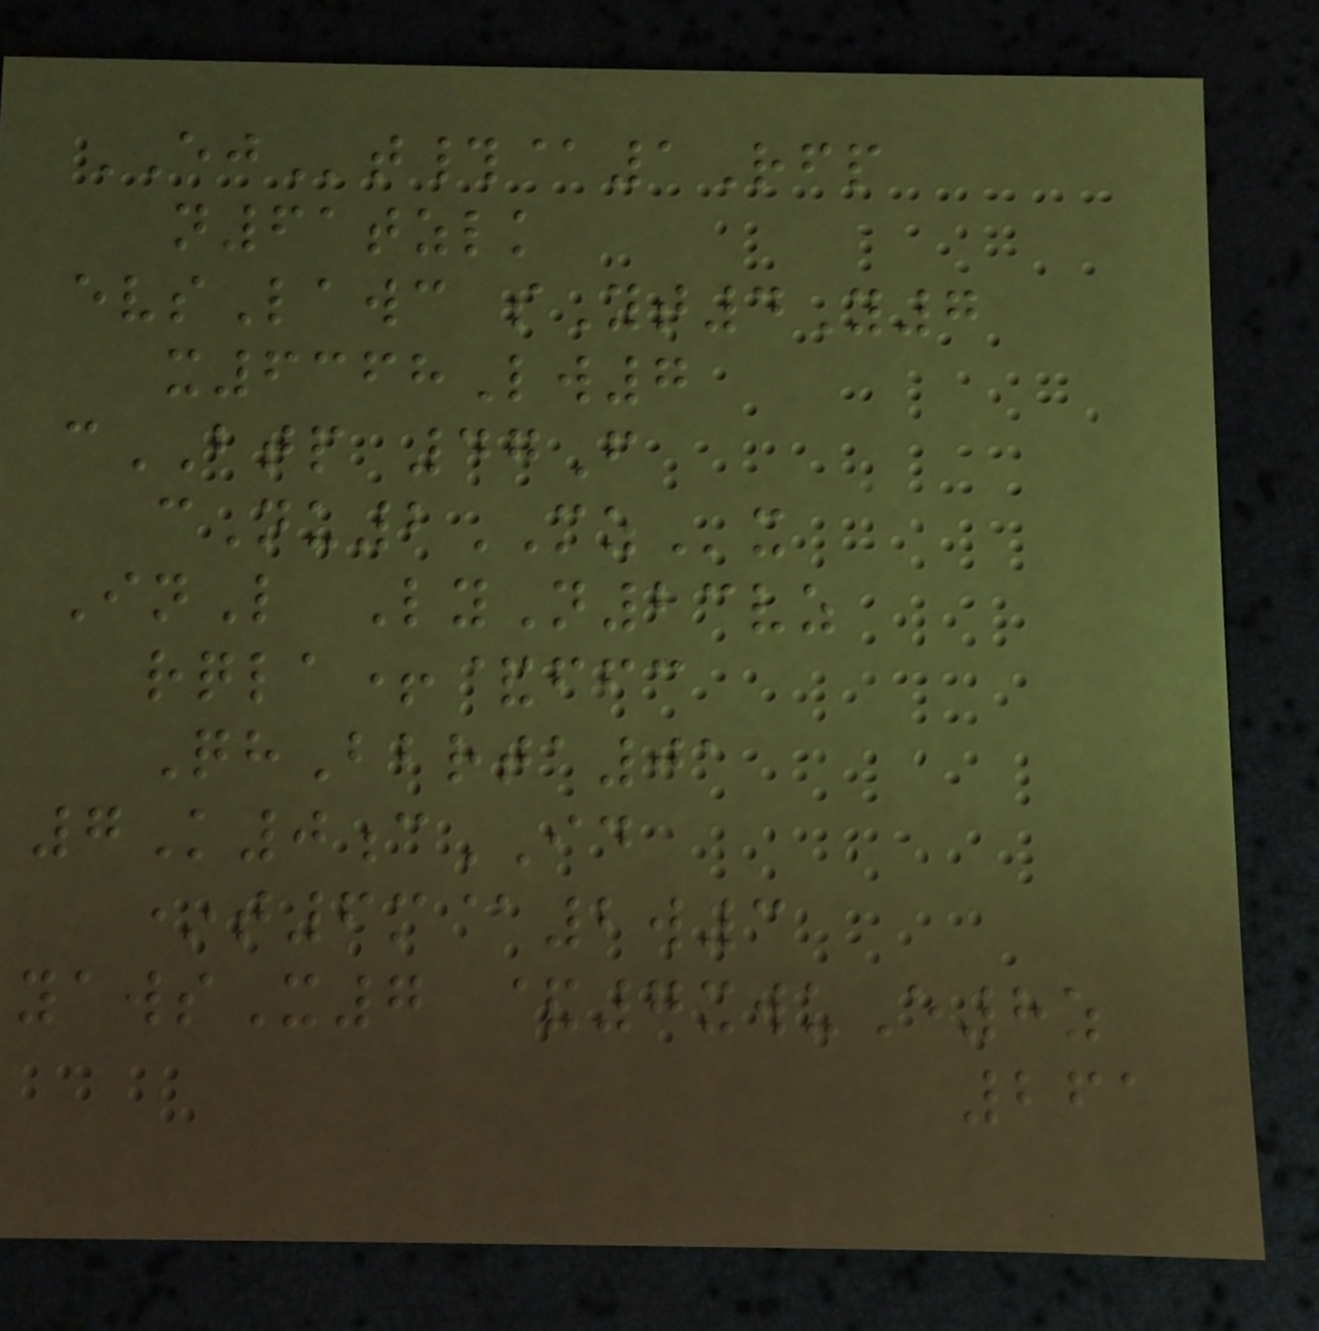EJt#@1Rfp
n61tzlk
evsLawc sYt4Y7
x6368Lw7
cBTP 47F
cNu2MZx
InL LyN23vz
rqla+&ffc
QhBbrta01
7K0cID
*t6m@2w3
yawsX7 &7xwuE8z
261
